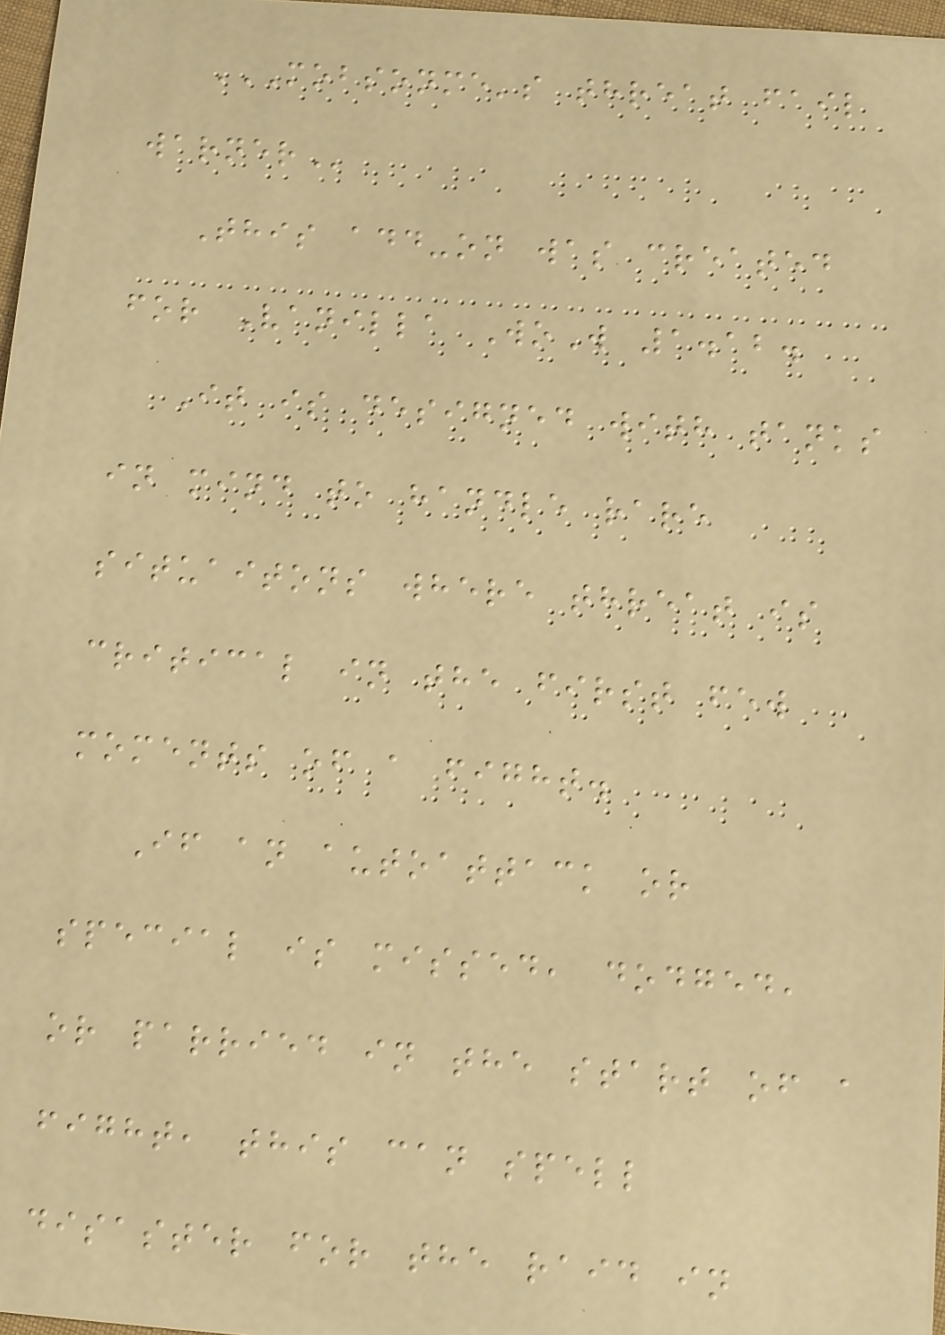MOBSONME'S THREAT FAIL
WARNER
This add-on was created
for Vanilla WoW 1.12.
It is designed with tanks
in mind to handle rare
situaitons where threat is
critical in the first few
moments of a fight.
If an autoattack or
special is missed, dodged,
or parried in the start of a
fight, this can spell
disaster for the raid in
